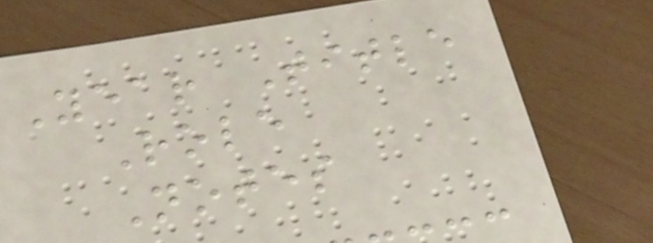Year Title
Role
Notes
